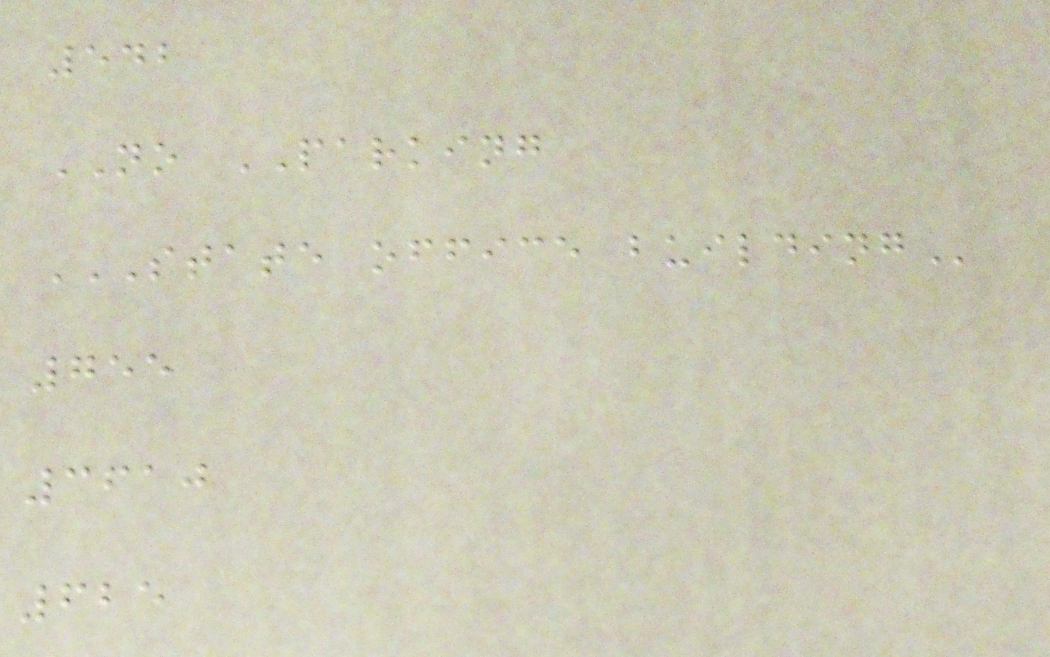542
NO PARKING
STATE OFFICE BUILDING
755
3610
625
